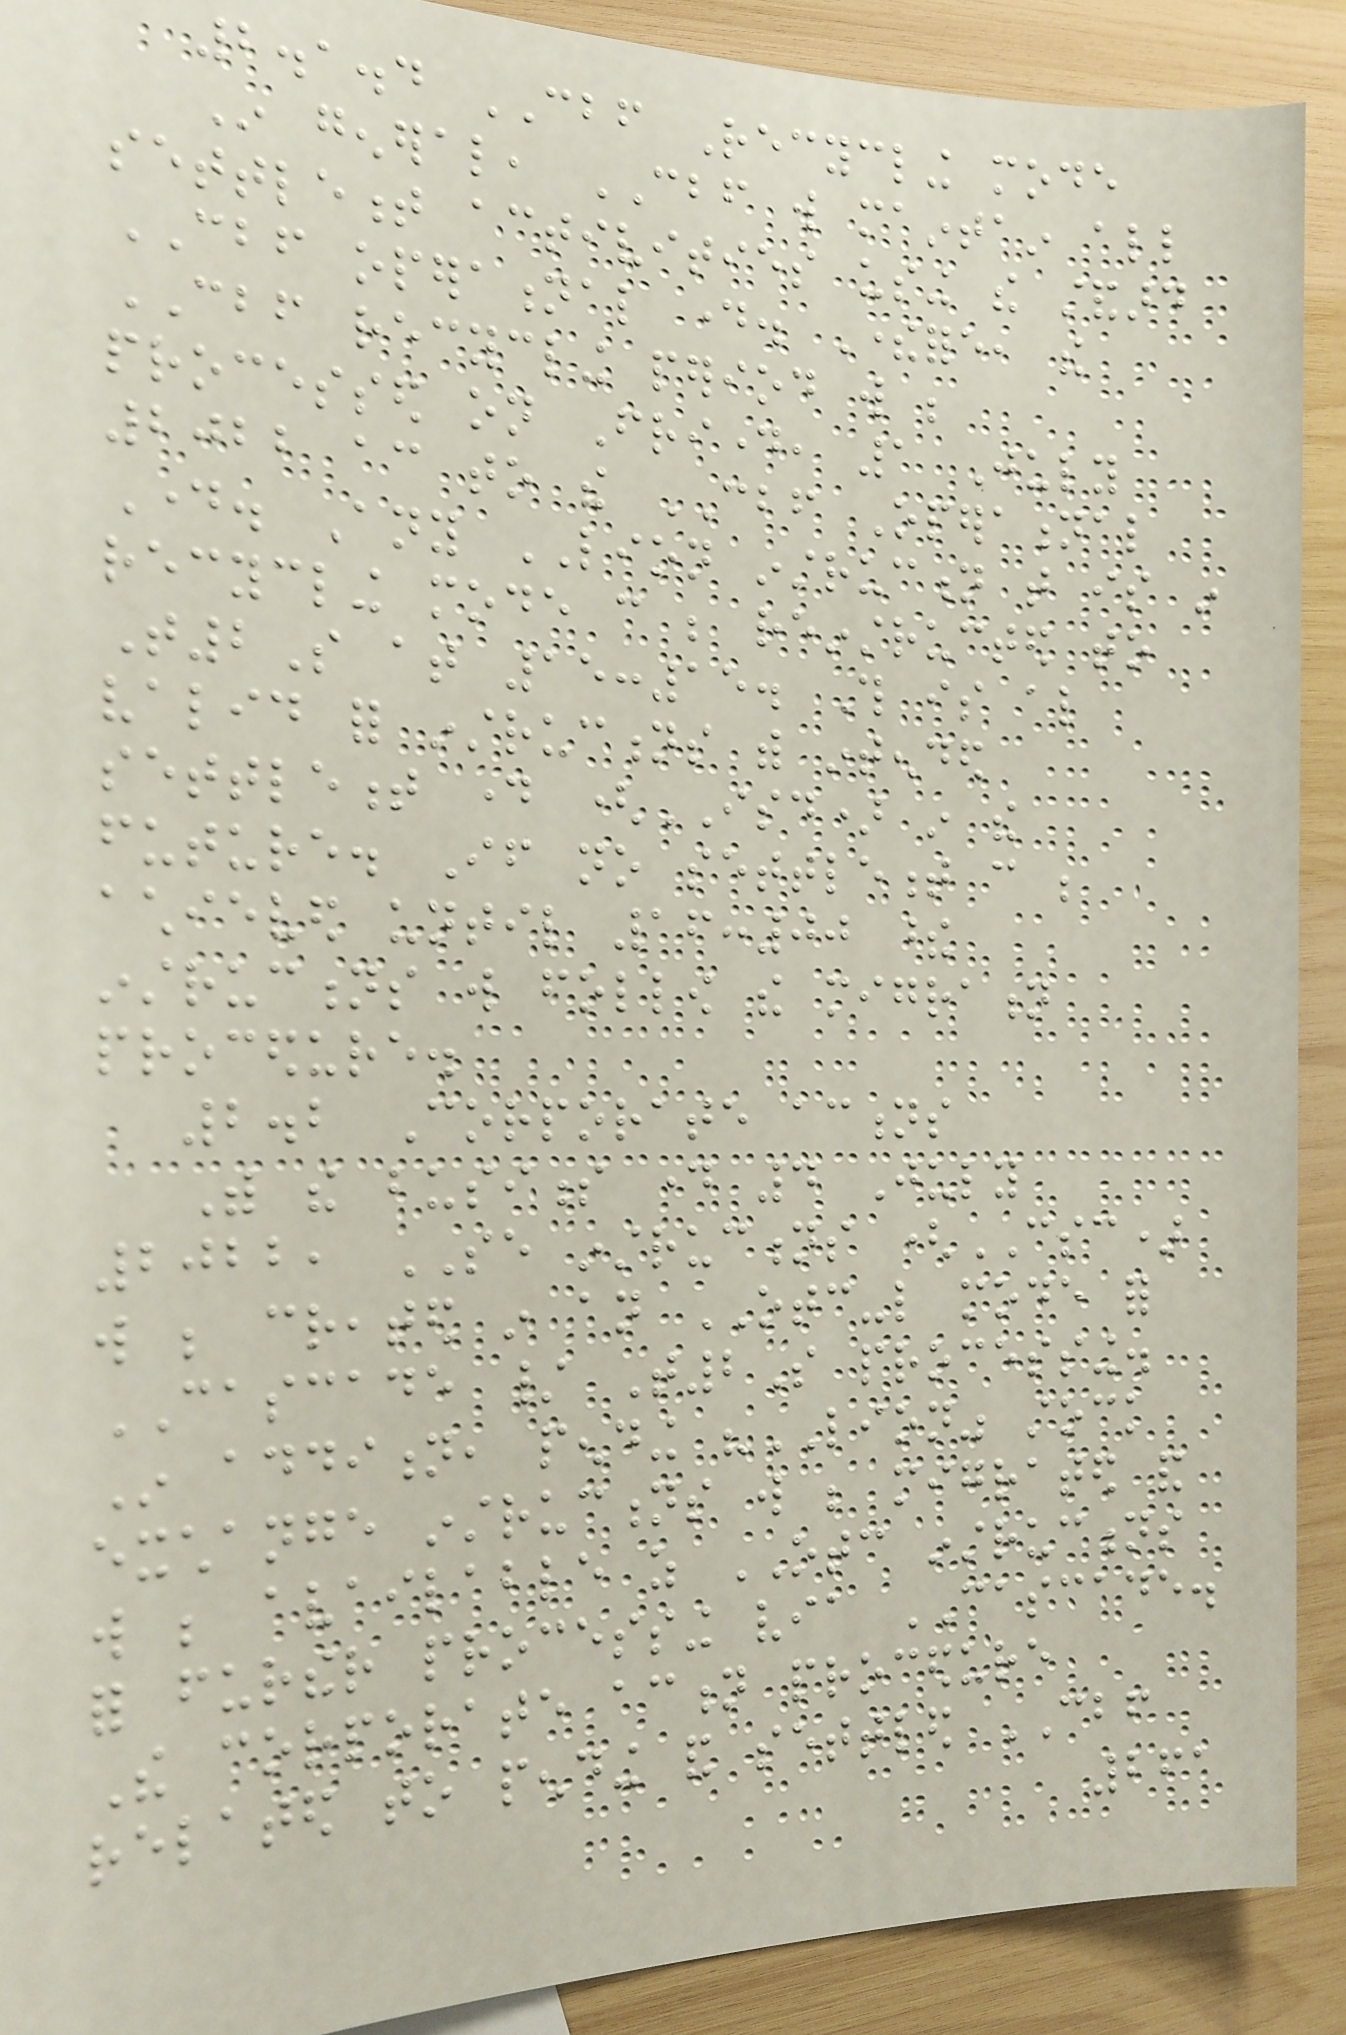2.1.4 CBF Recycling mode
In general, CBF will maintain all
settlement activities using the standard
CBF operational day. Therefore, the
CBF recycling period will be
processed on Friday, 1 July
2022 according to the CBF Operational
Day. Any LION instruction that is in
recycling mode can be reinstructed to
T2S at 15:15. This is also
valid for instructions with intended
settlement day (ISD) in the
future. If no settlement can be
achieved until 16:00 these
instructions will follow the migration
procedure.
2.2 Corporate actions
With the business day 4 July
2022, SE instructions (CSC)
will be created in an OTC-like mode for
CASCADE / T2S processing.
In addition, pending "LION" stock
exchange instructions will be migrated and
will be available as OTC instructions
for further processing via CASCADE.
The corporate action procedure
related to pending and settled CBF
261
